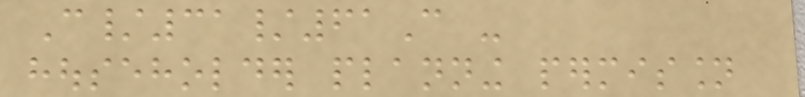C/31/61C -
householder planning permission
